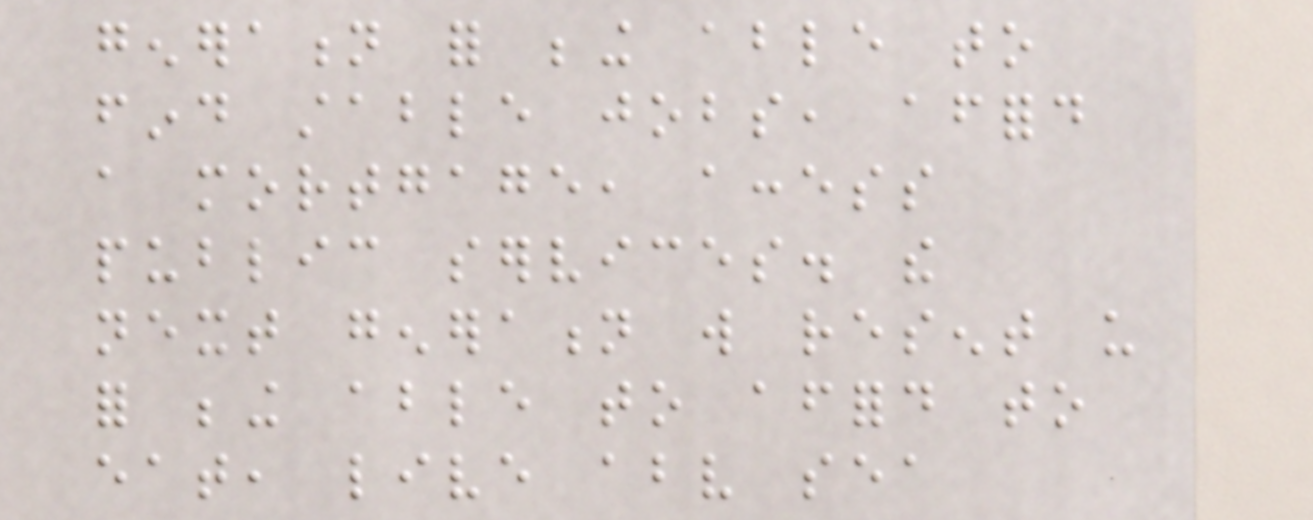generation for being able to
find stable jobs, afford
a mortgage, access
public services. the
next generation will resent us
for being able to afford to
eat, live above sea
